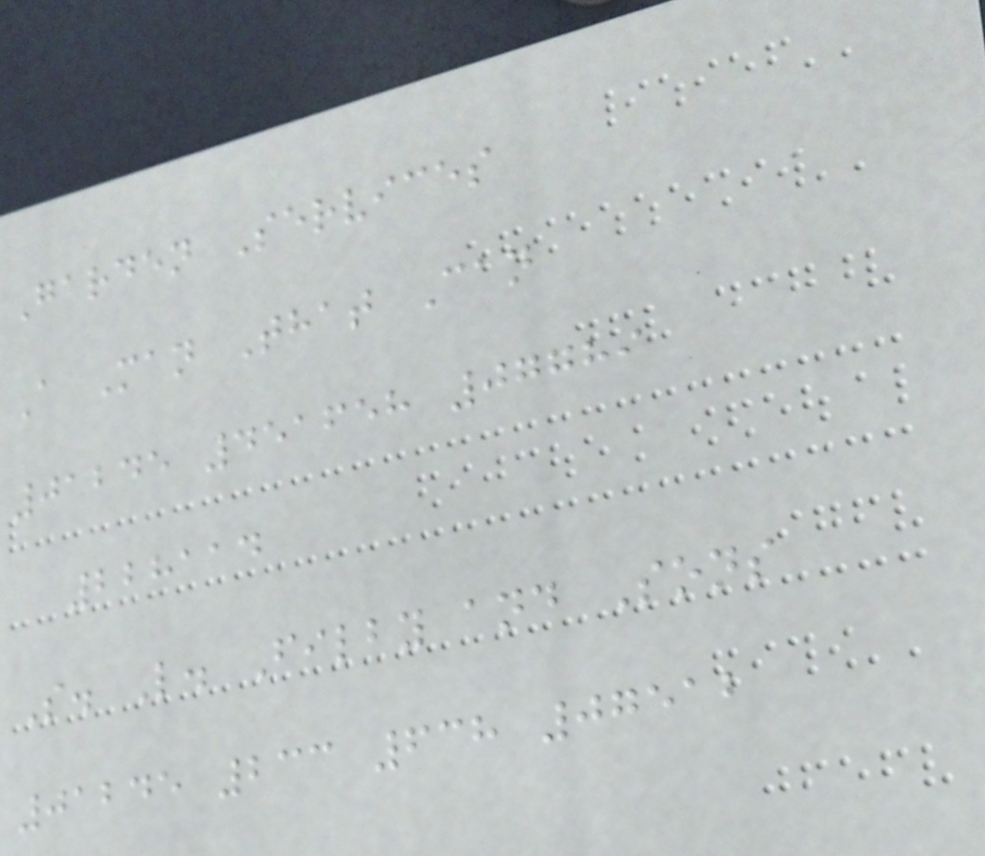Garden Services
A Man That Can
01245 451658 07789
228114
S. L. Filby and Sons
01245 233 638 07512
